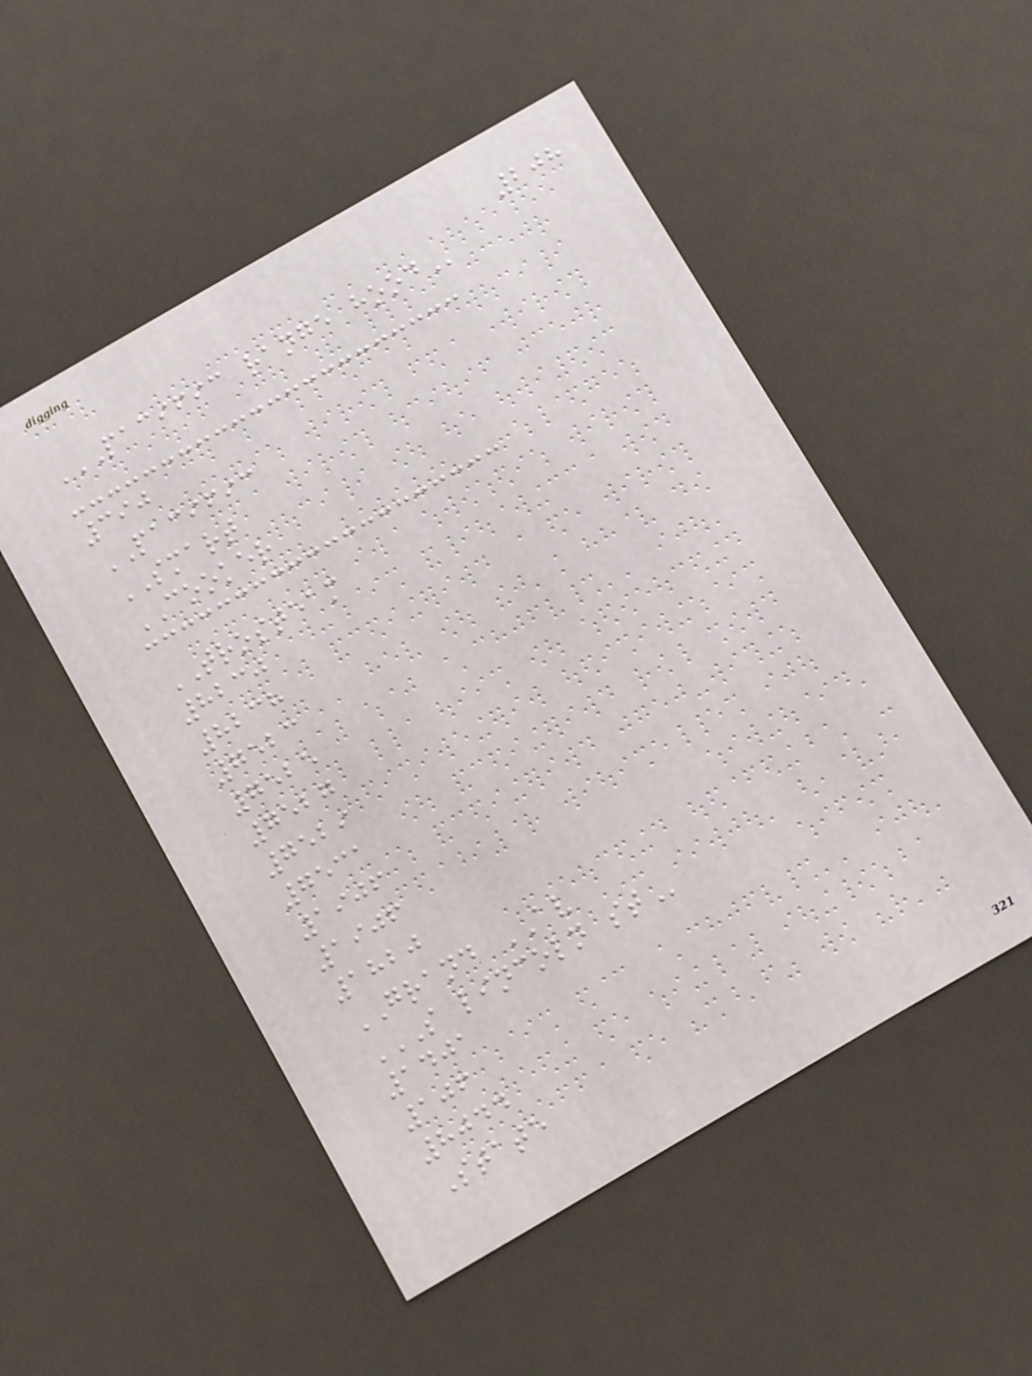208
PACIFIC RANGE HOOD
390
PACIFIC
SMART
COOKER
TROSTEAM
8230
8238
7523
7525
7527
7529
7531
1906
1906
1820
GRAND AV
S LINCOLN ST
1401
106
8044
State
